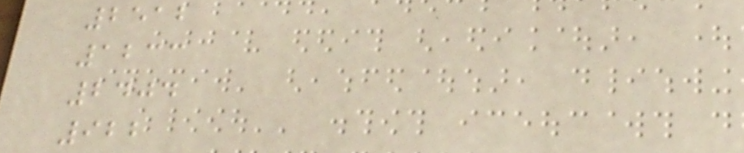2512
1233
2404
922
